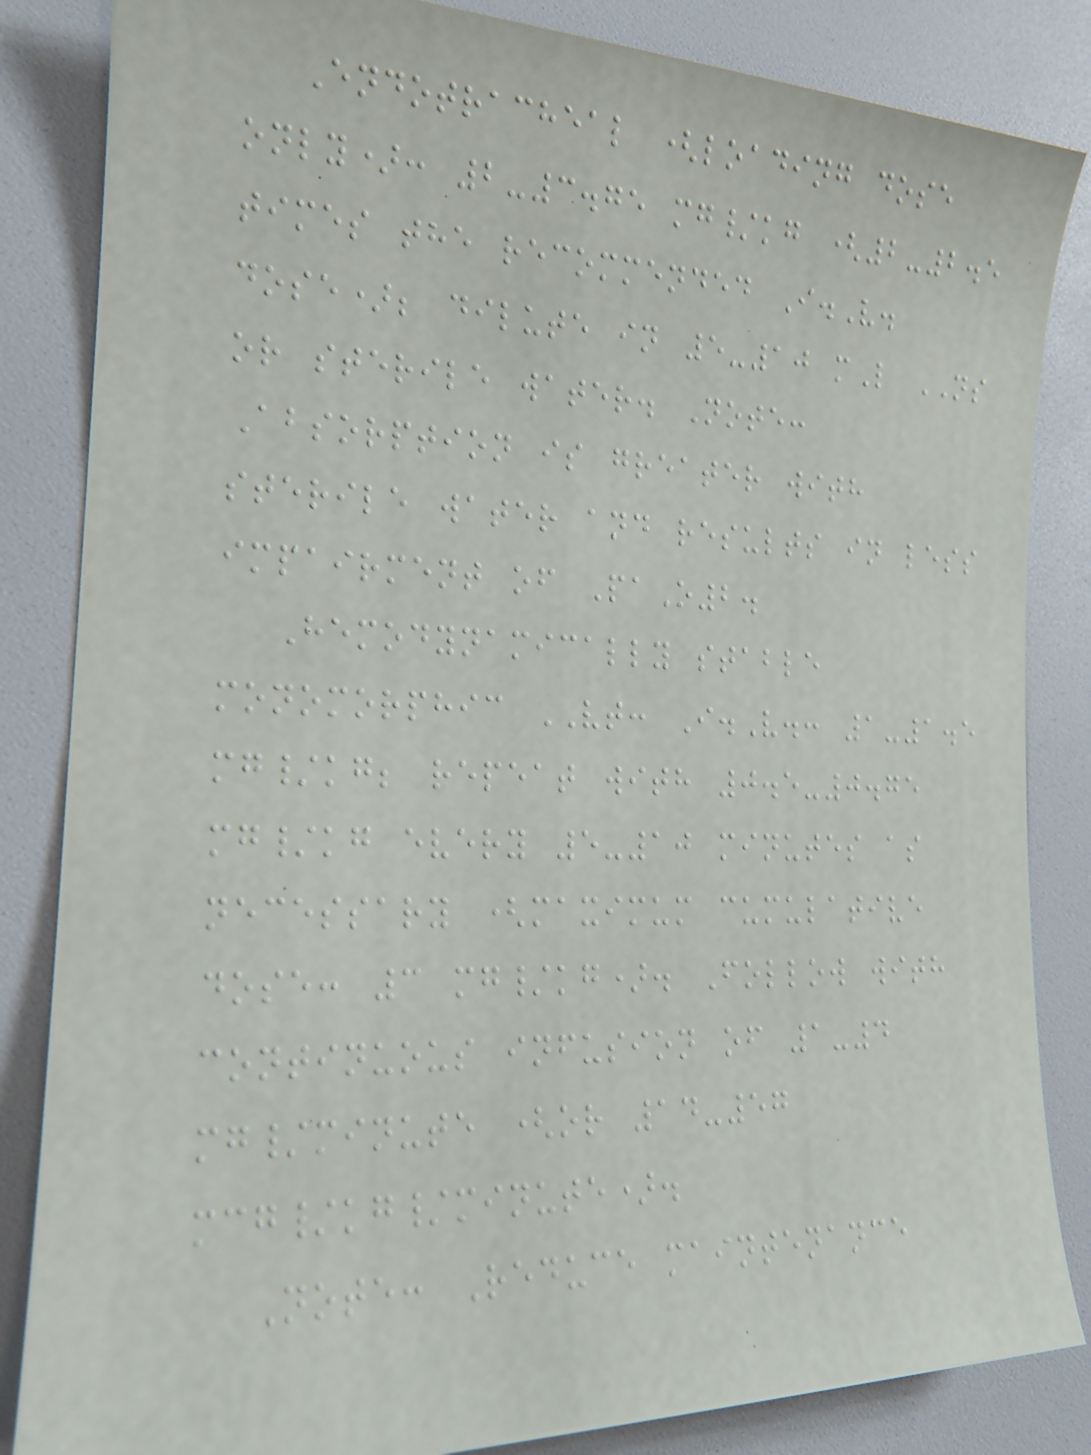Endotracheal (loading dose
only): 2-3.75 mg/kg (2-2.5
times the recommended I.V.
dose); dilute in 5-10 mL NS
or sterile water. Note:
Absorption is greater with
sterile water and results in less
impairment of PaO2.
Hemodynamically stable
monomorphic VT: I.V.: 1-1.5
mg/kg; repeat with 0.5-0.75
mg/kg every 5-10 minutes as
necessary (maximum cumulative
dose: 3 mg/kg). Follow with
continuous infusion of 1-4
mg/minute (or 14-57
mcg/kg/minute).
Note: Reduce maintenance
